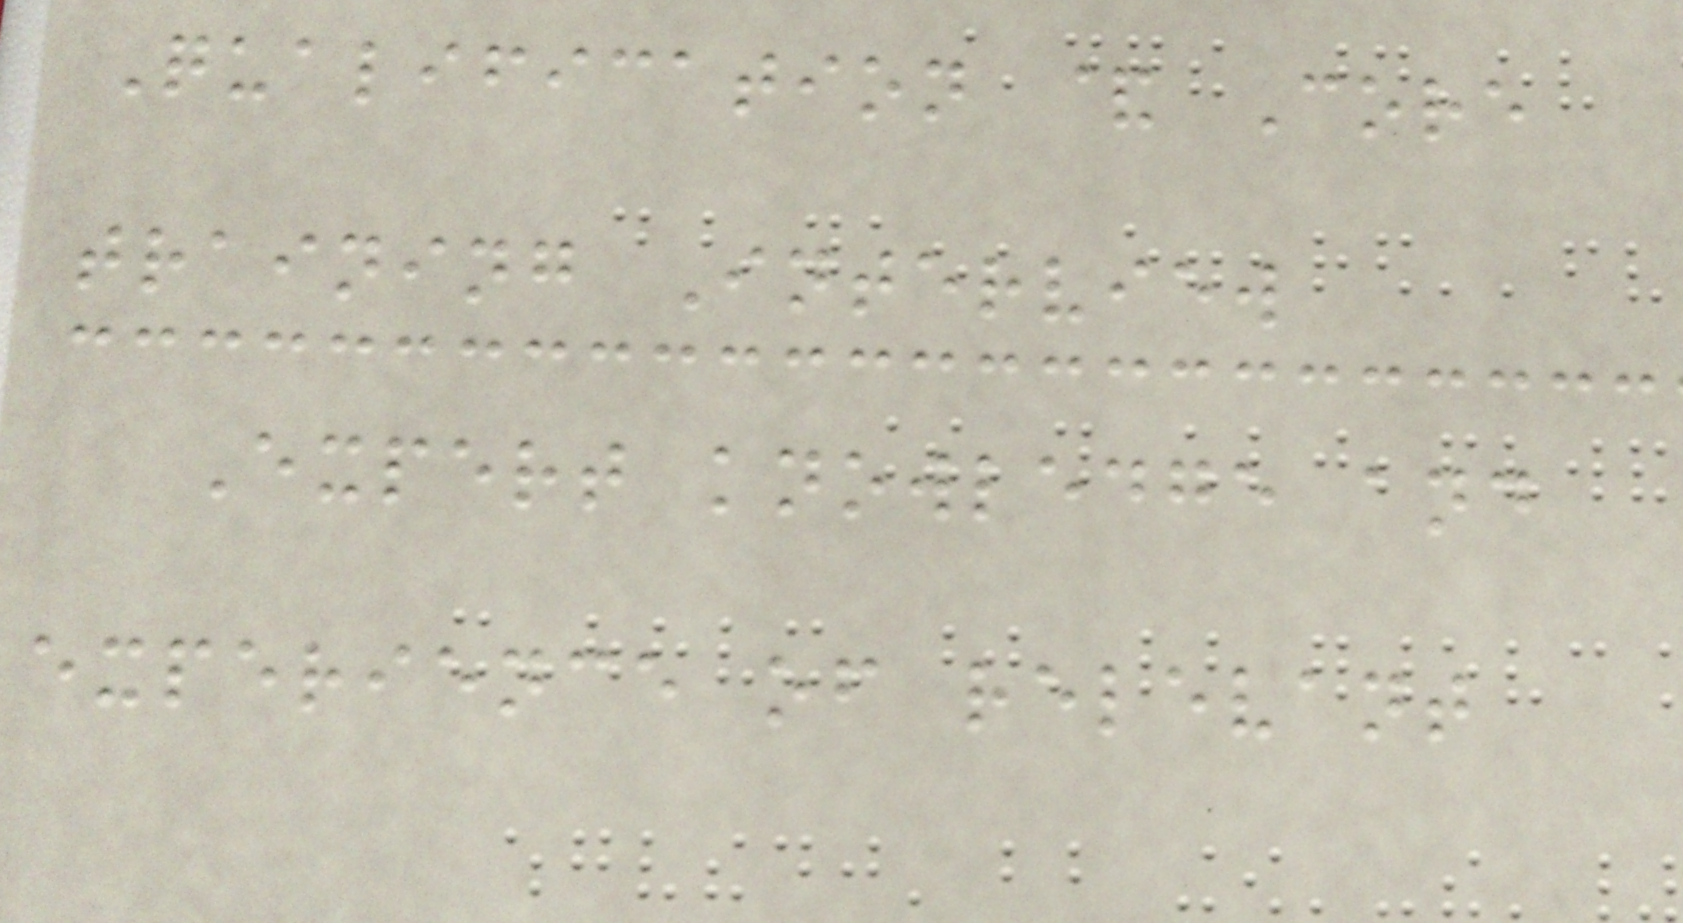Qualification & Core
training Interview
Expert knowledge and
experience of relevant
